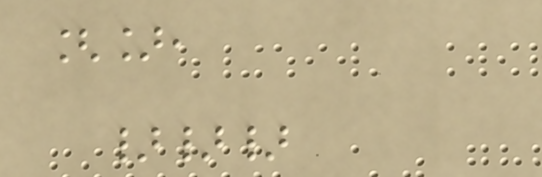[],
}}}
